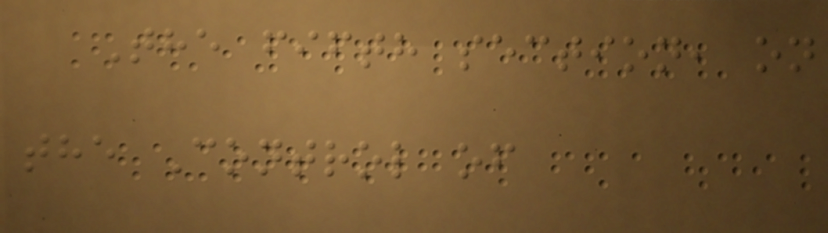The fifth section, on
the Control of
